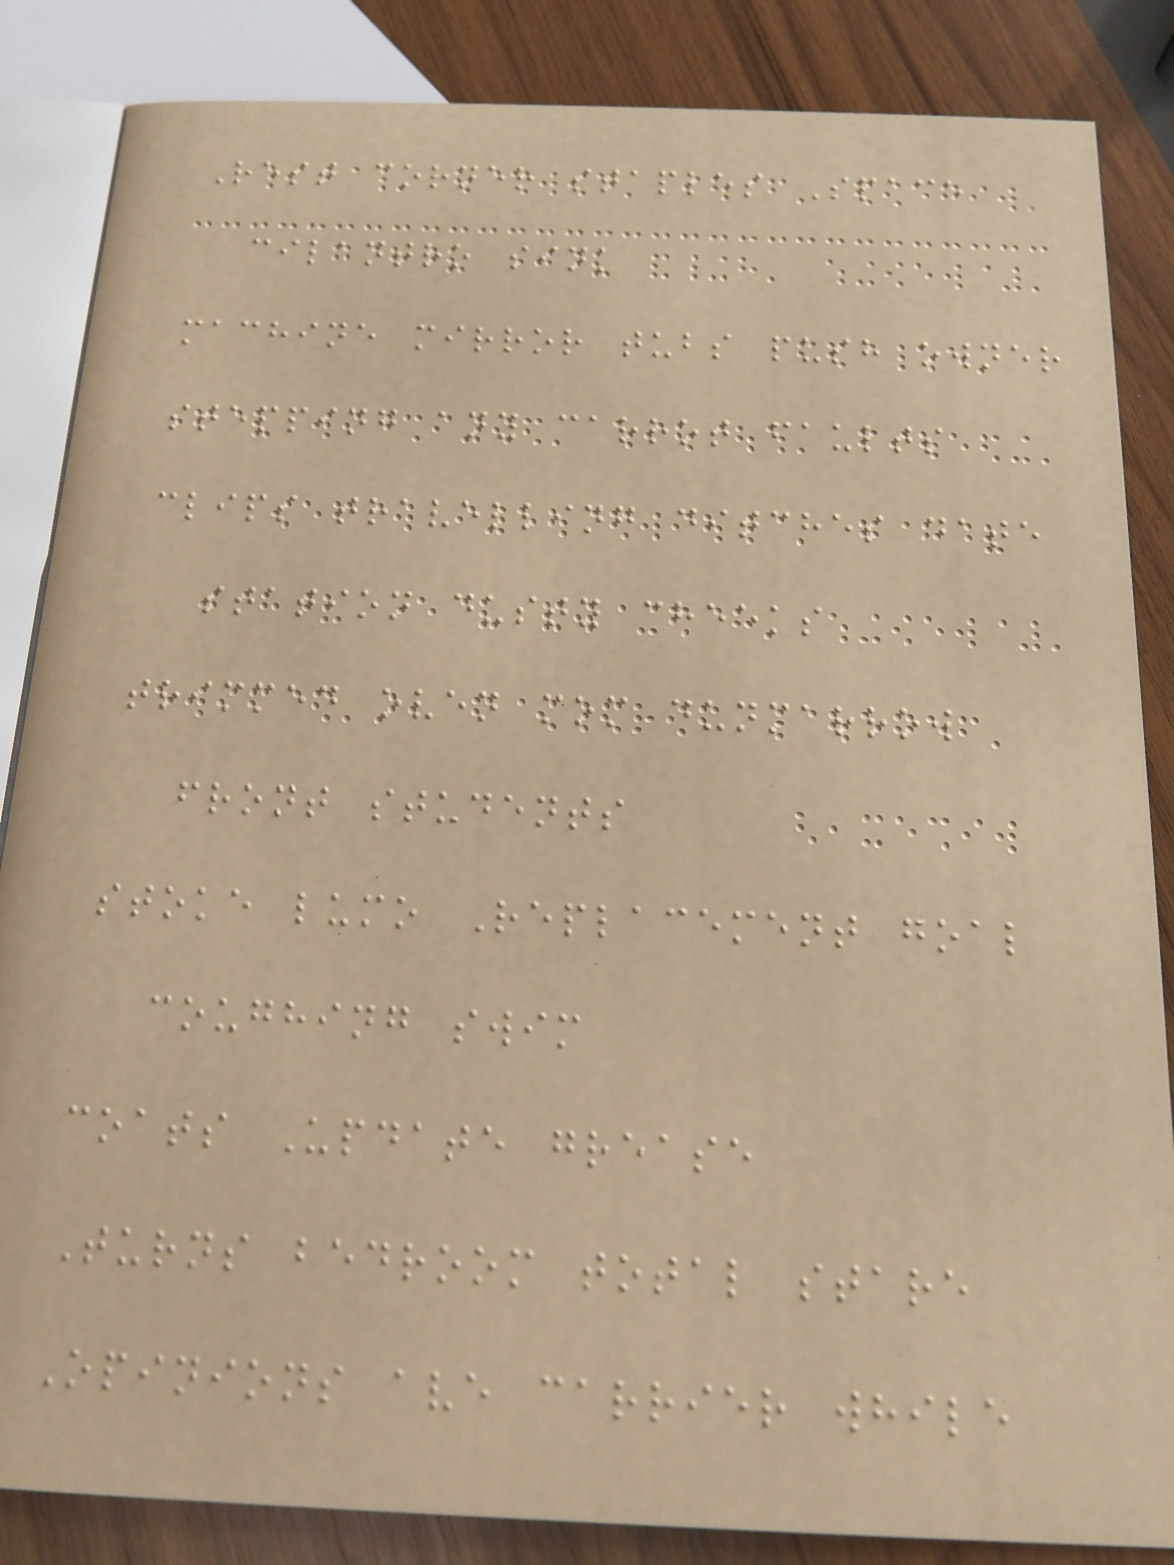Rest corner staples Space
cilantro sink
machine mirror tubs push owner
stepping any carrot faults
clips travelling ditches date
station dusty cheeks
trimmed oven mom dunmarrow
front students
stoke lumo Replacement goal
coughing swim
coats Update grease
Turns bedroom total stare
Opinions ave carrier while
